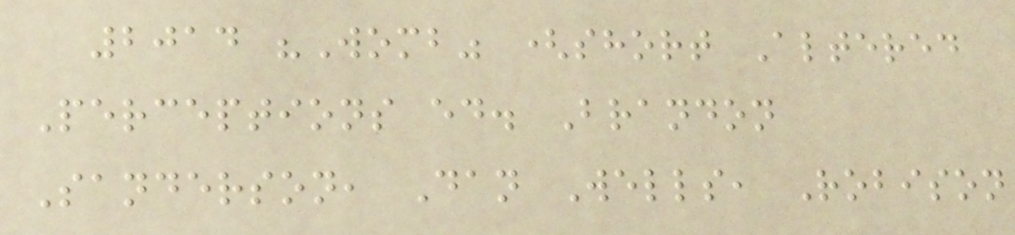2014 "Womb" (short Altered
Perceptions ed. Brandon
Sanderson, Dan Wells, Robison
